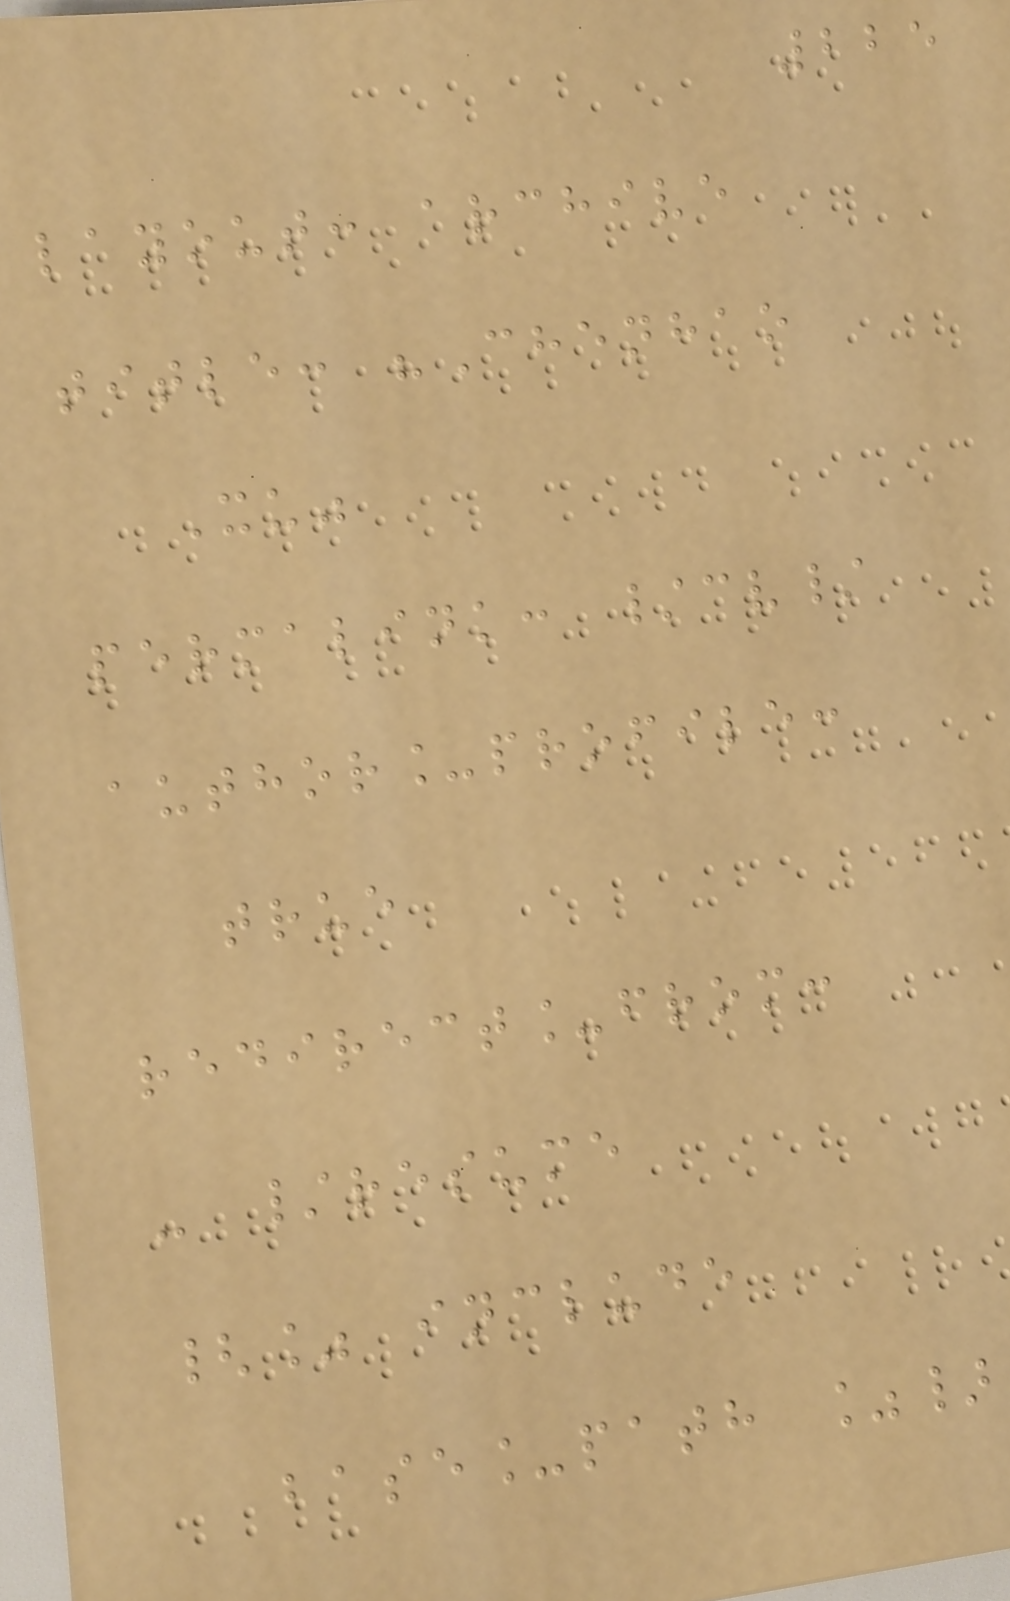225
layout: archive
title: "Chenhao
Xu"
permalink: /cv/
author_profile:
true
redirect_from:
- /resume
{% include
base_path %}
